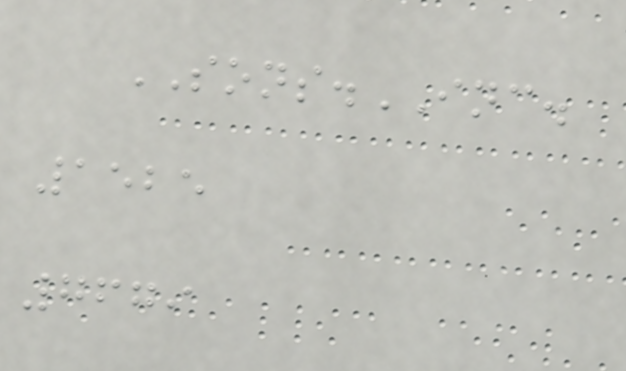SONS.INC.
1525
7679
